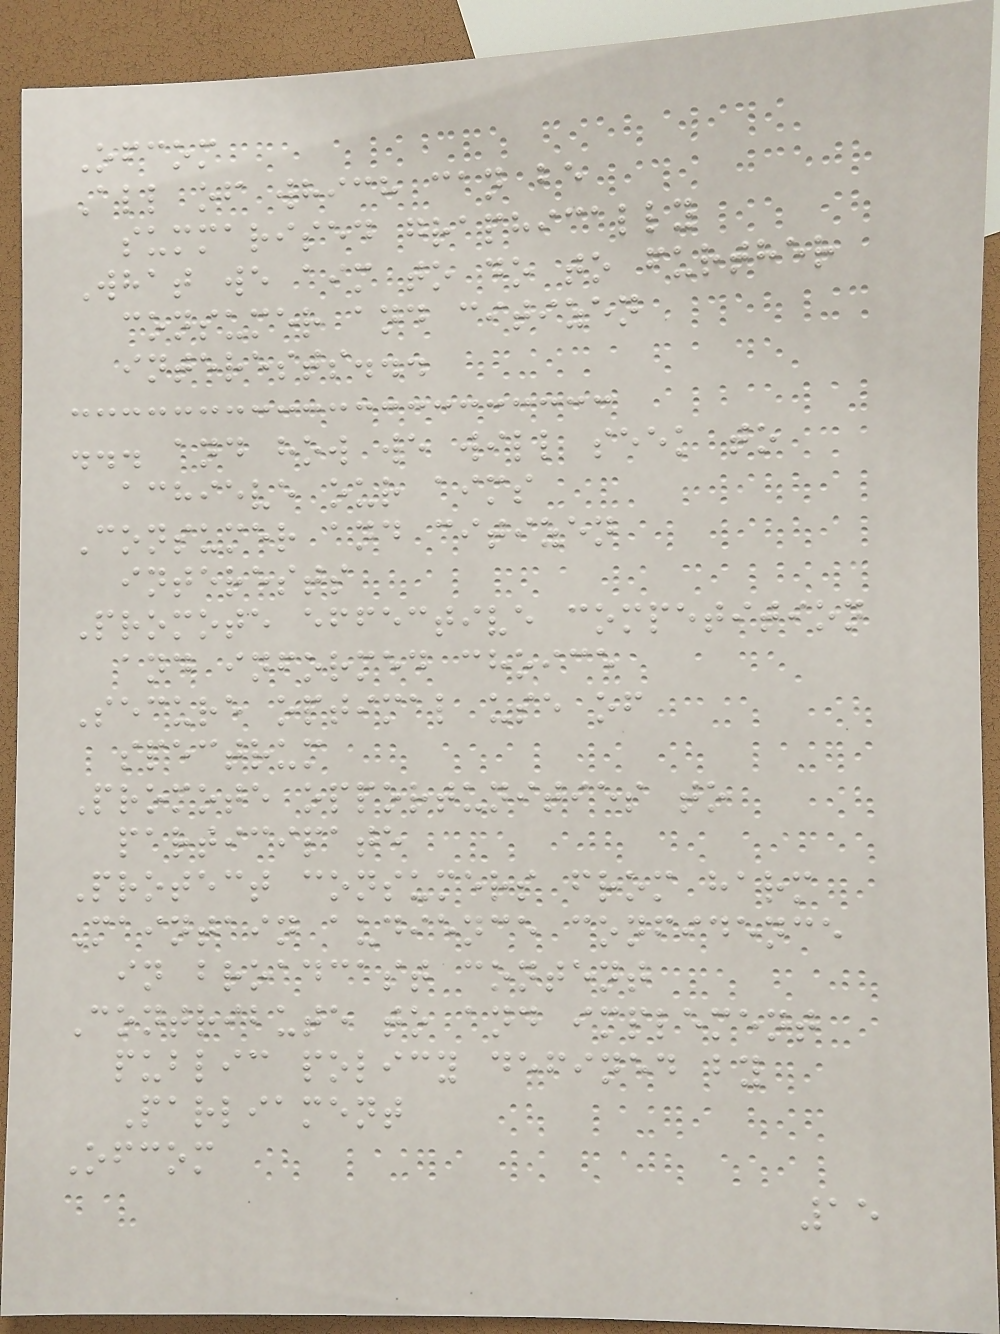Ofcom
All of which can be
summarised graphically
What we aim to do to further
consumer and citizen
interests...
... and how we will seek to
achieve our aims
Consumer and citizen
interests
Promote effective competition
and informed choice
Secure optimal use of
spectrum
Promote opportunities to
participate
Protect consumers from harm
Maintain audience confidence
in broadcast content
Contribute to and implement
public policy defined by
Parliament
Ofcom
15
